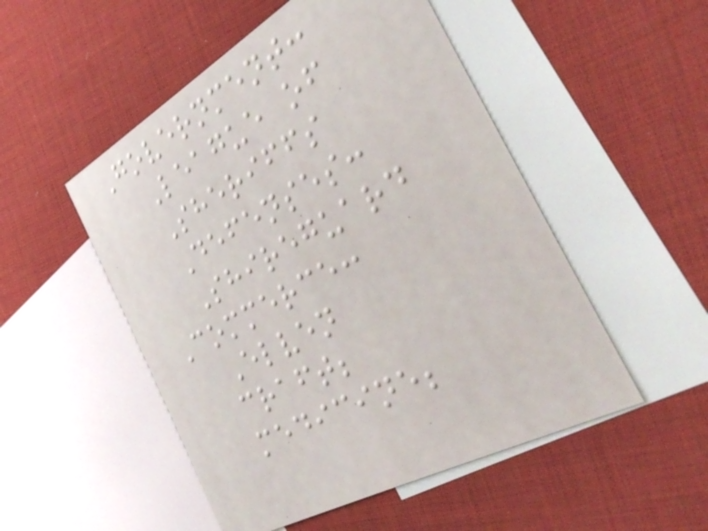Government:
League of
Sheriffs
Defenses:
Shireguard
Commerce:
Elven
craft;
medicine;
